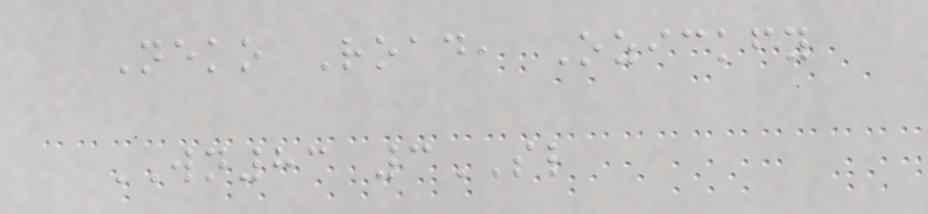Neko Road, Ozickfy
WN83 3SL
